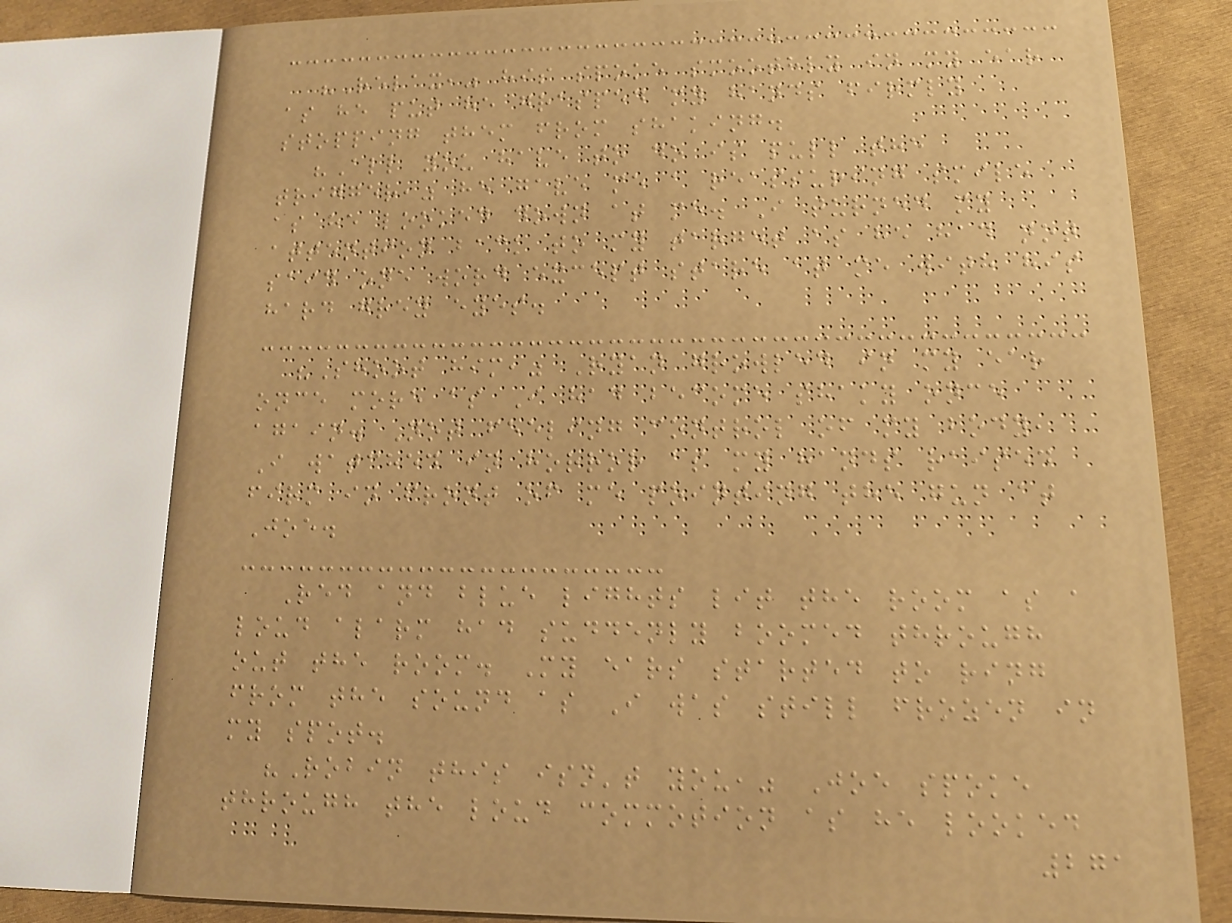"Relax," his spoke smoothly in my ear
as he put he grasped my hands firmly
stopping them from shaking.
"All you have to do is pull the
trigger," he gave me a reassuring smile
as he looked down at me. I turned my
attention back to my target as he had not
said one word except stare at me with his
hard grey eyes.
"Shoot him," Ryan growled in my ear
once more as I had become shaky once
again. Not feeling control of my body,
I watched in horror as my hands raised
firm in front of me pointing the gun at
Joe.
Red and blue lights lit the room as a
loud alarm had suddenly boomed through
out the room. My ears started to ring
from the sound as I was still frozen in
my spot.
"Robin this isn't you," Joe spoke
through the loud commotion as he looked
271
